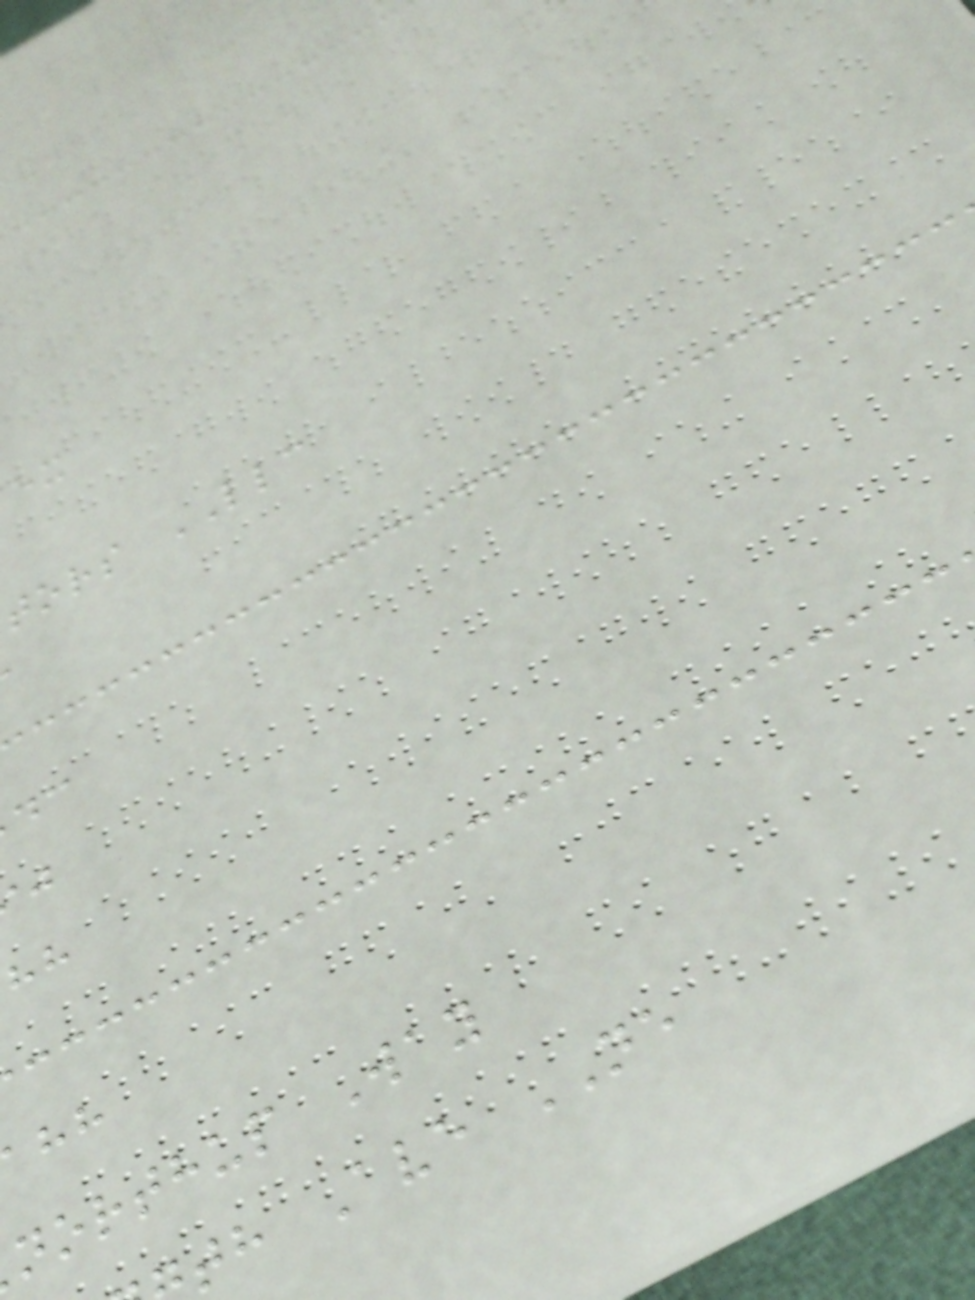tors LLC
northup Way
th Ave NE
